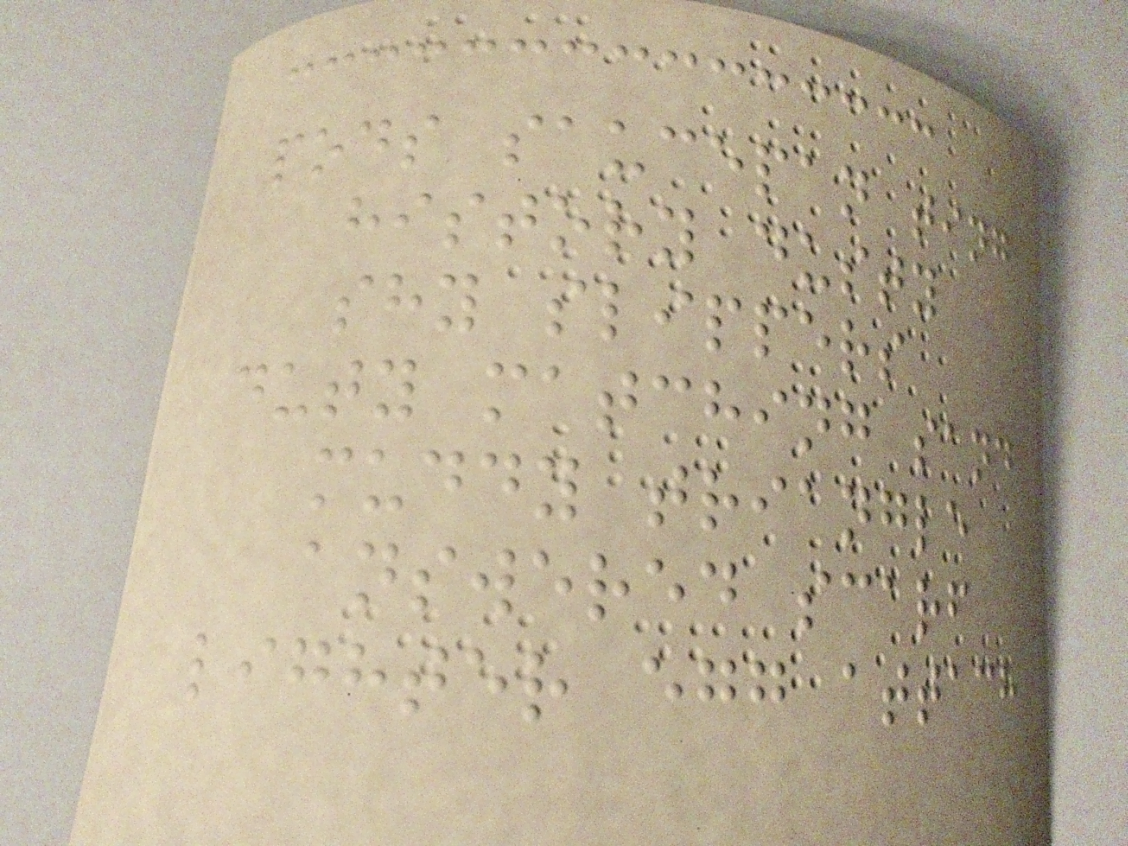pods saucepan ting
history dusty
shy slippers
duty matching sand
muddy triangle
answered scarf
lighter egg attach
